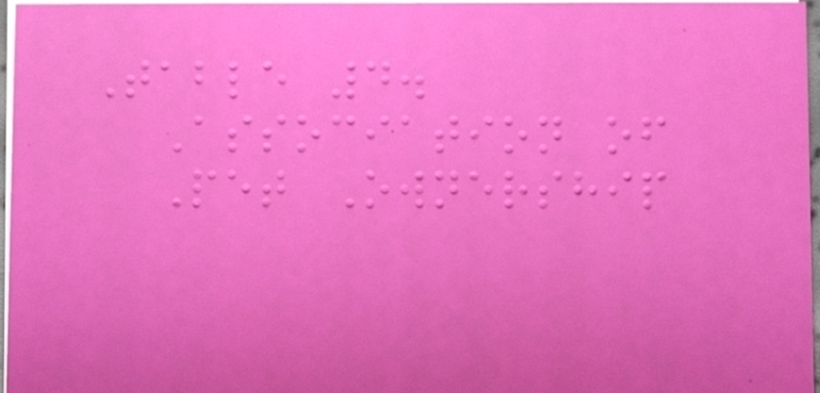Table 4.
Association of
Pet Ownership
